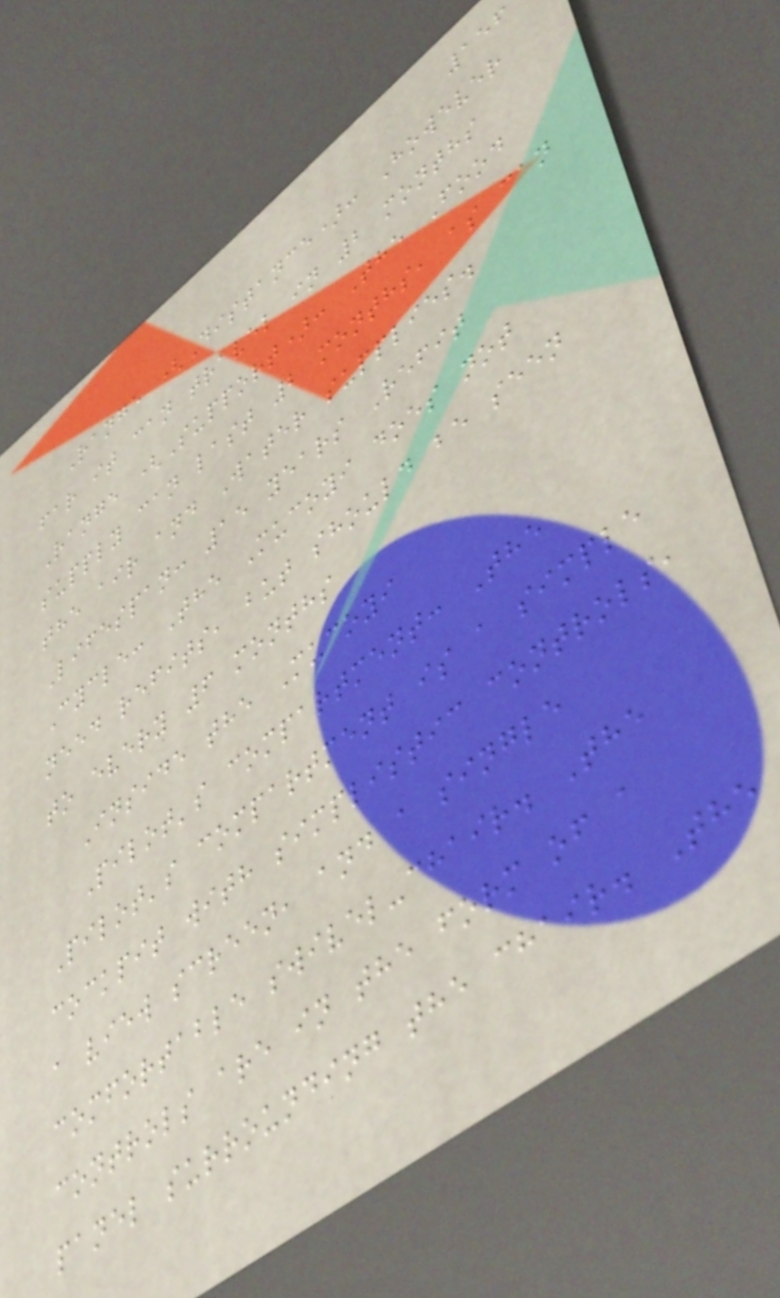156
Range (Distance): However
far it can travel in 2 months
Range (Support): The Food
supply can last 2 months, as can
the air and Water supplies.
Lifespan: 15 years Refit
Cycle: The Mucoyi does not
need refits, but should be seen
to every 6 months
Inside the Mucoyi
Pilot's compartment: The
Pilot's compartment is a simple
cockpit with simplistic controls,
a view screen, and a single
comfortable swivel-chair. The
controls are in the form of a
panel surrounding the chair. The
